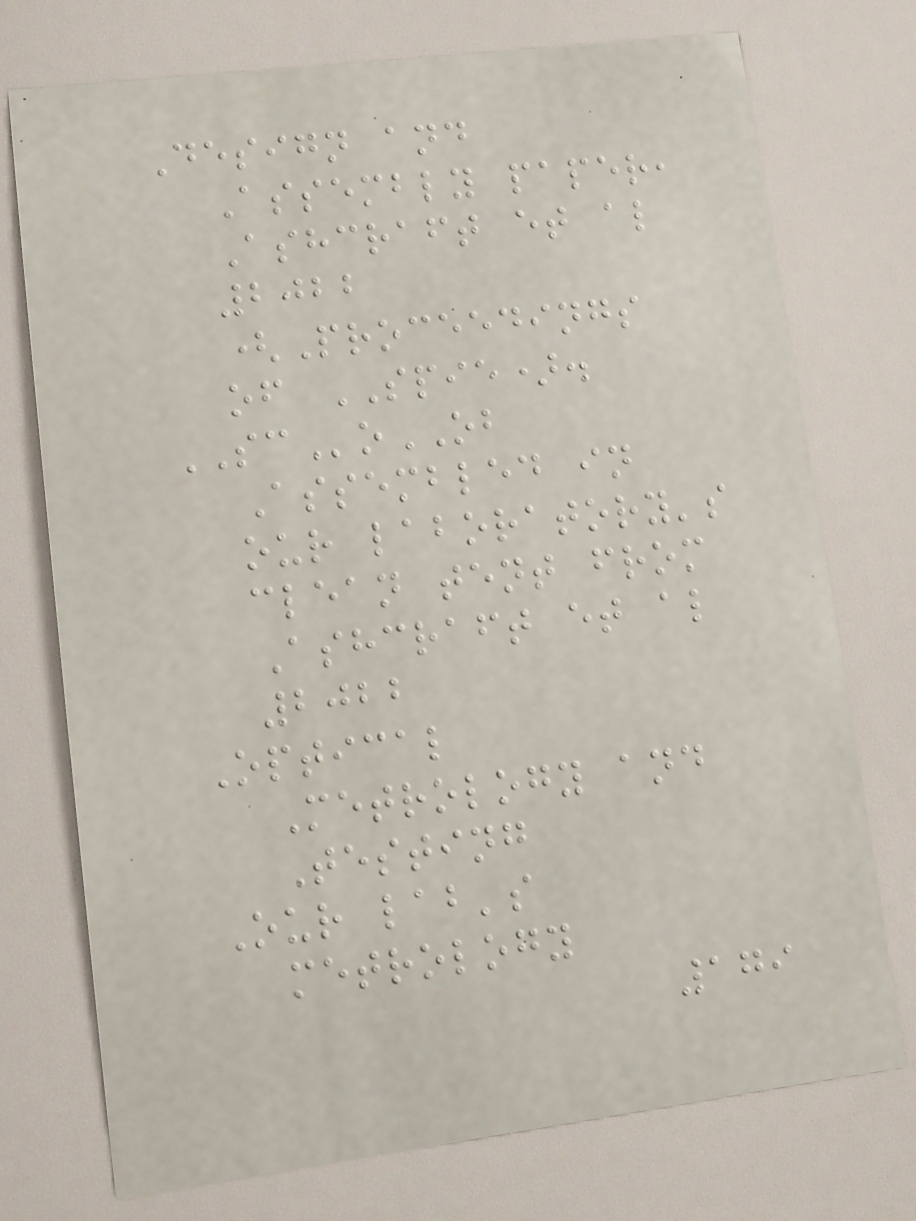Design and
Assembly paper,
Ashcraft et al
2022
(Proceedings
of SPIE).
SCoOB
Assembled in
our laboratory's
clean tent from
Ashcraft et al
2022
Optical
Metrology and
Testing
Our lab's
metrology
179
